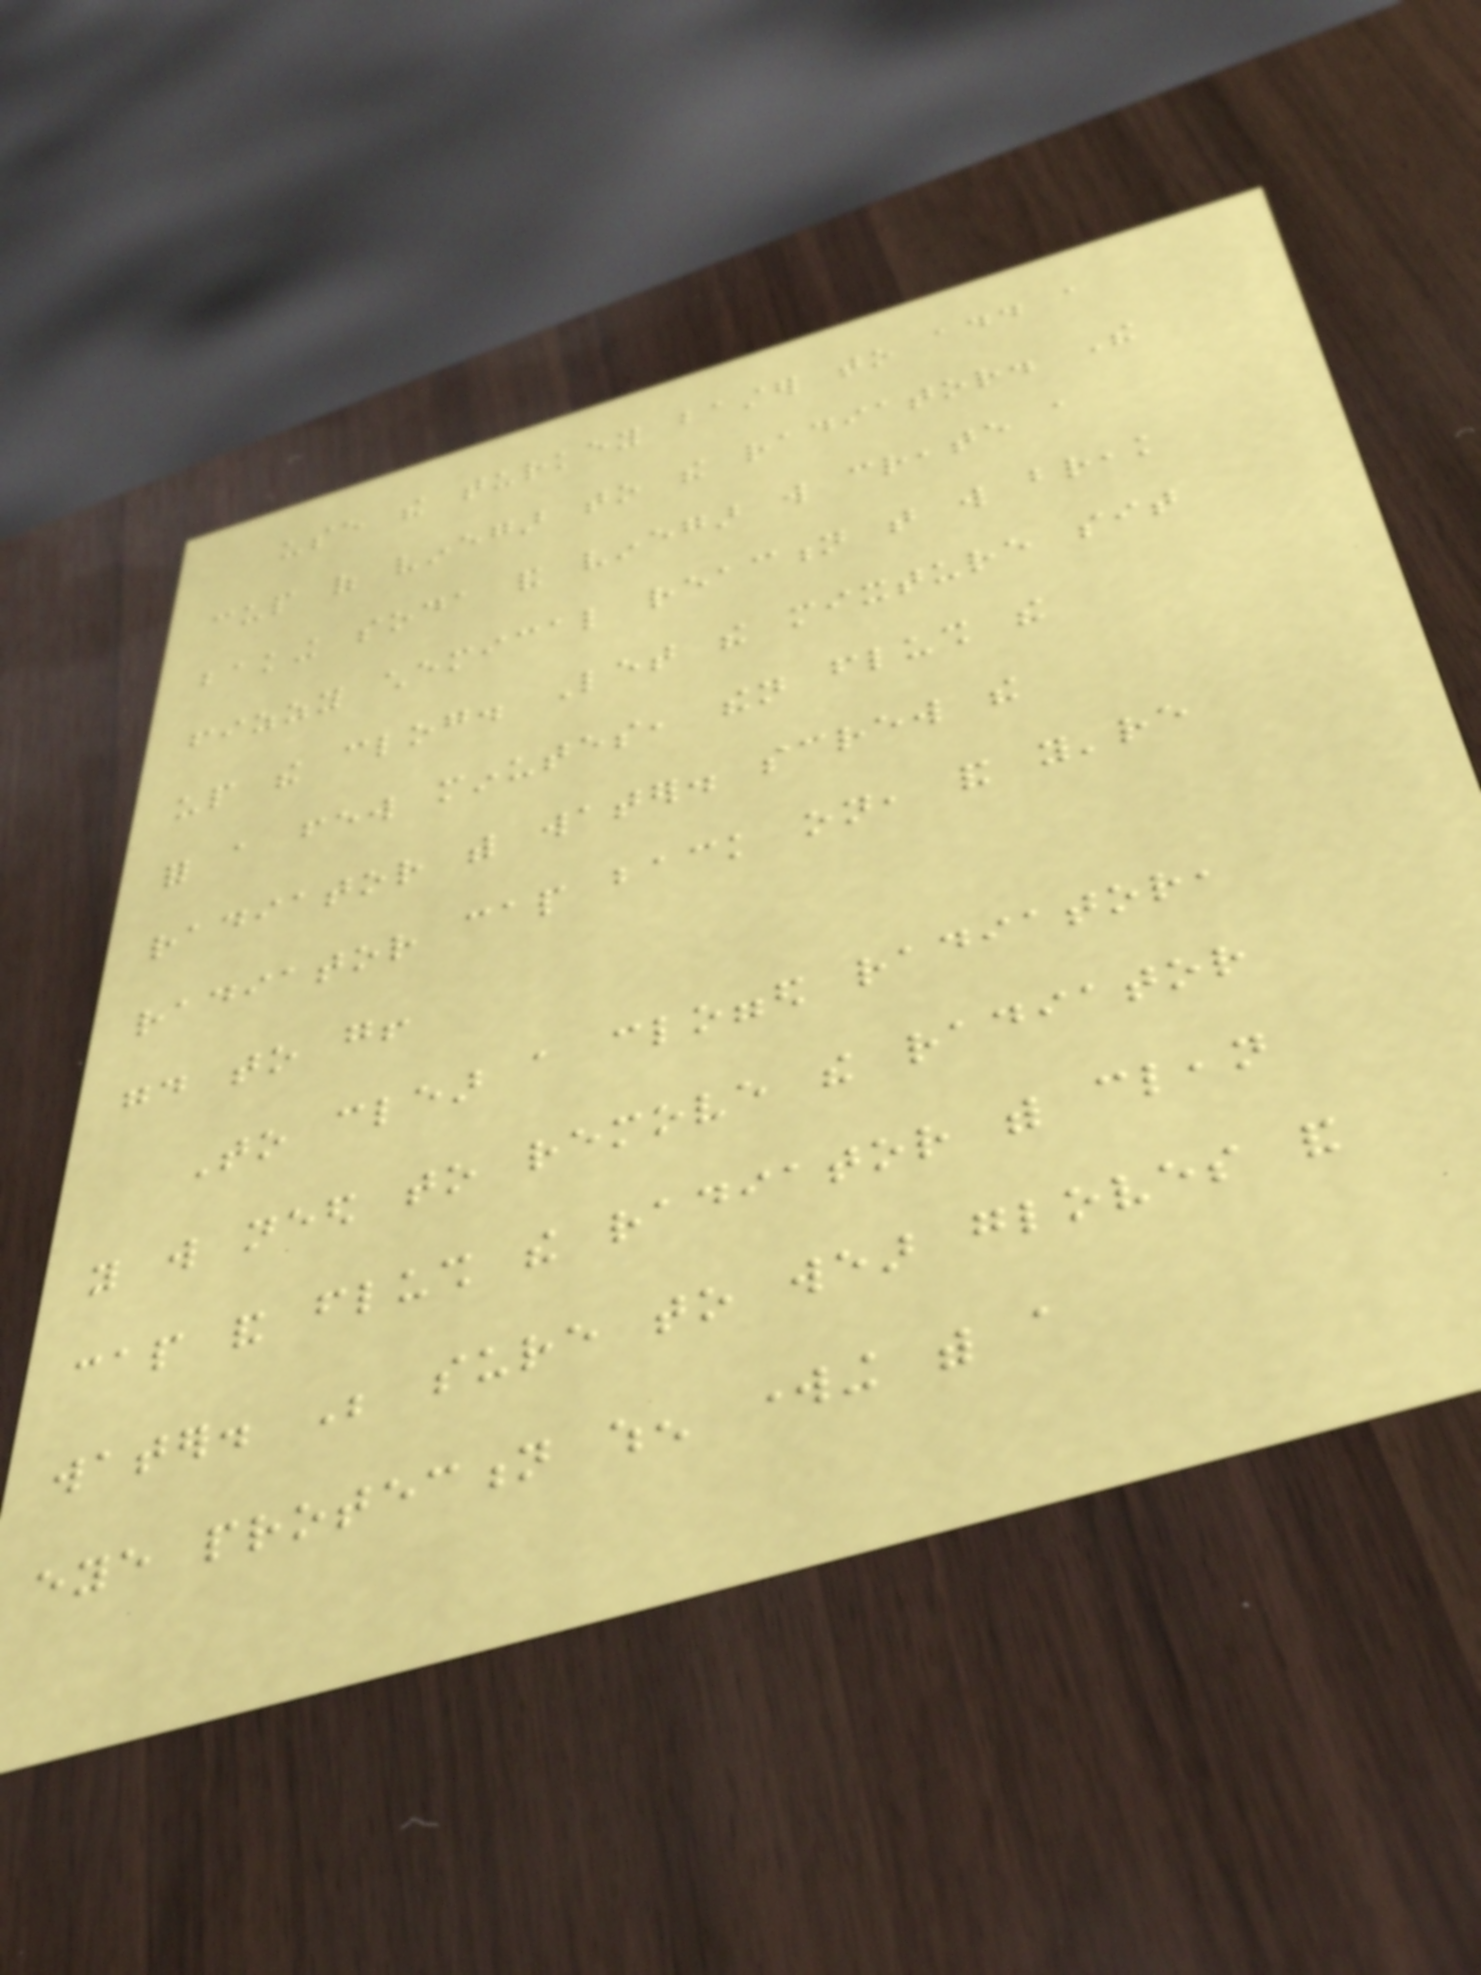use the turkey baster to add a
cup of vinegar to the radiator. The
baking soda and vinegar will create a
fizzy chemical reaction that will break
up the clog. Let the mixture sit
for a few minutes, then flush the
radiator with water. screw the
radiator cap back on, and you're
good to go!
To clear a clogged radiator,
you will need to remove the radiator
cap and flush the radiator with clean
water. Be sure to wear gloves and
eye protection when working with a
